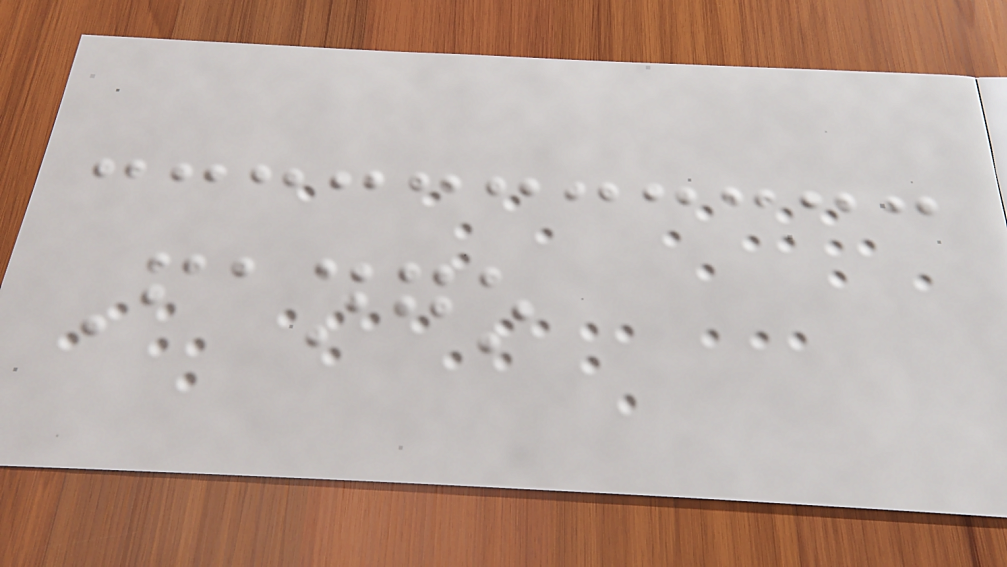Fango
